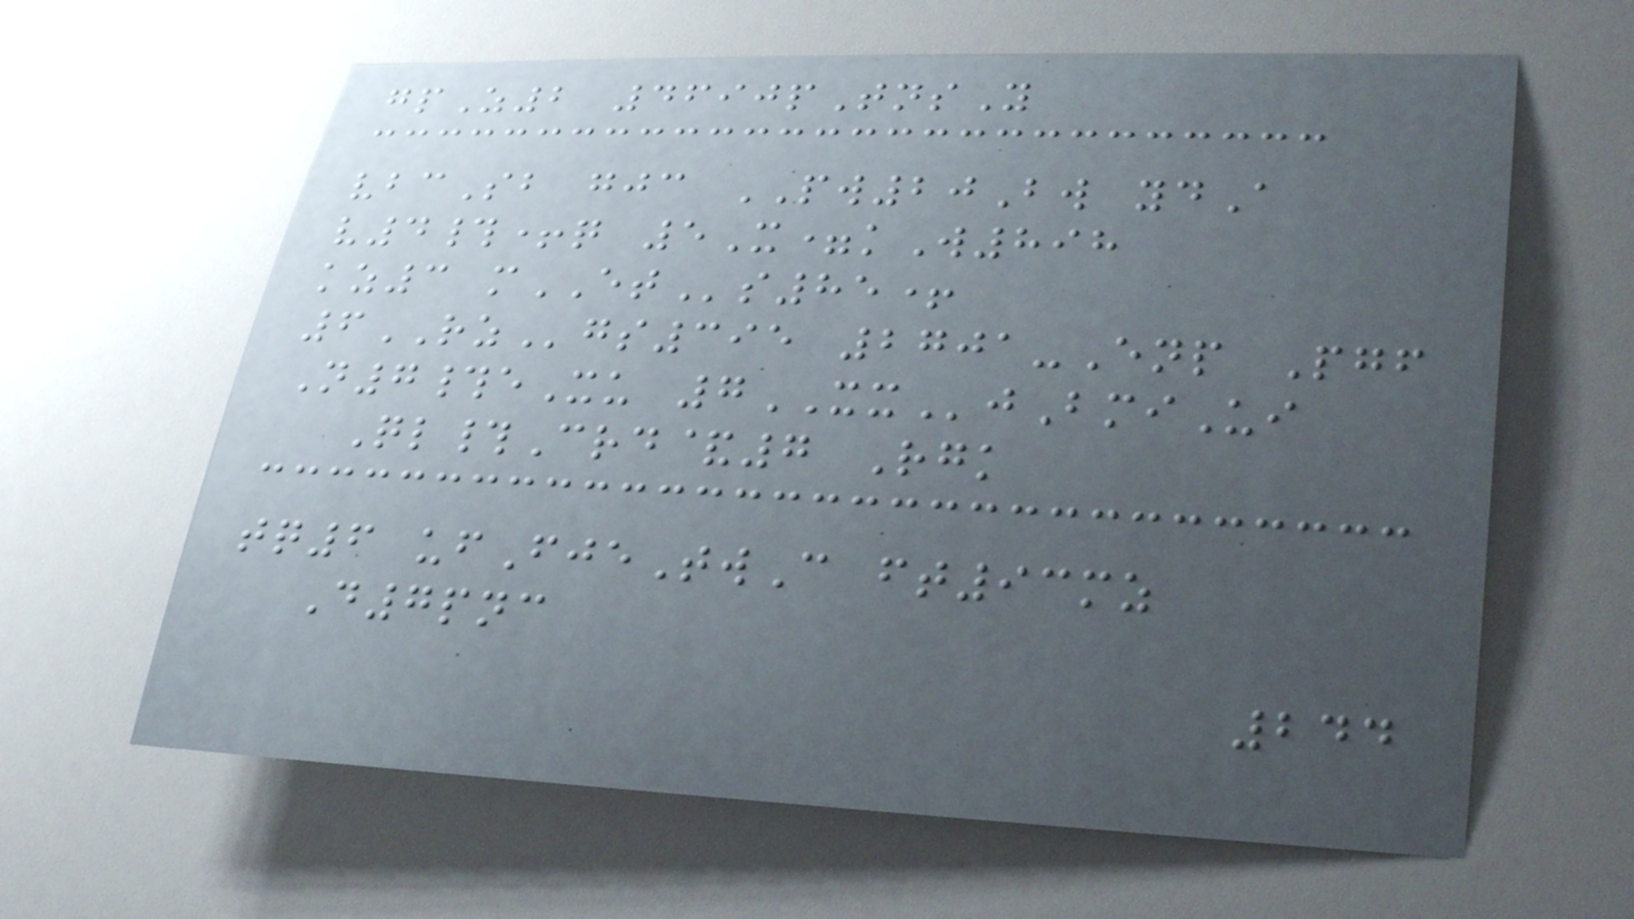gpZ2 4690pTnsY
vbcSb gjc PW20Bw ydA
v4#+q 5X=kW898
kz3 mETs85+
6RZgs395 2701-Enp Pgf
N7#eXu 7XXjBmiUi
Ql#Crd&7 Rgk
tq6 ufFjeTwC ft93mz
D7pnc
244
